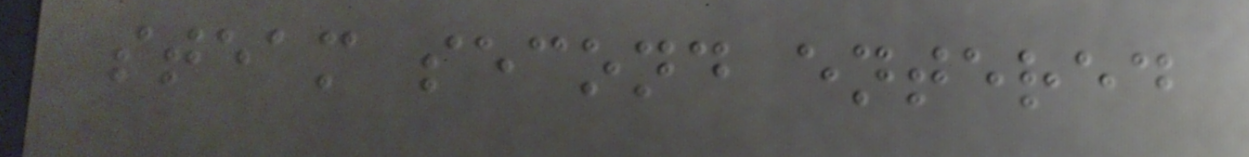steam second entered
